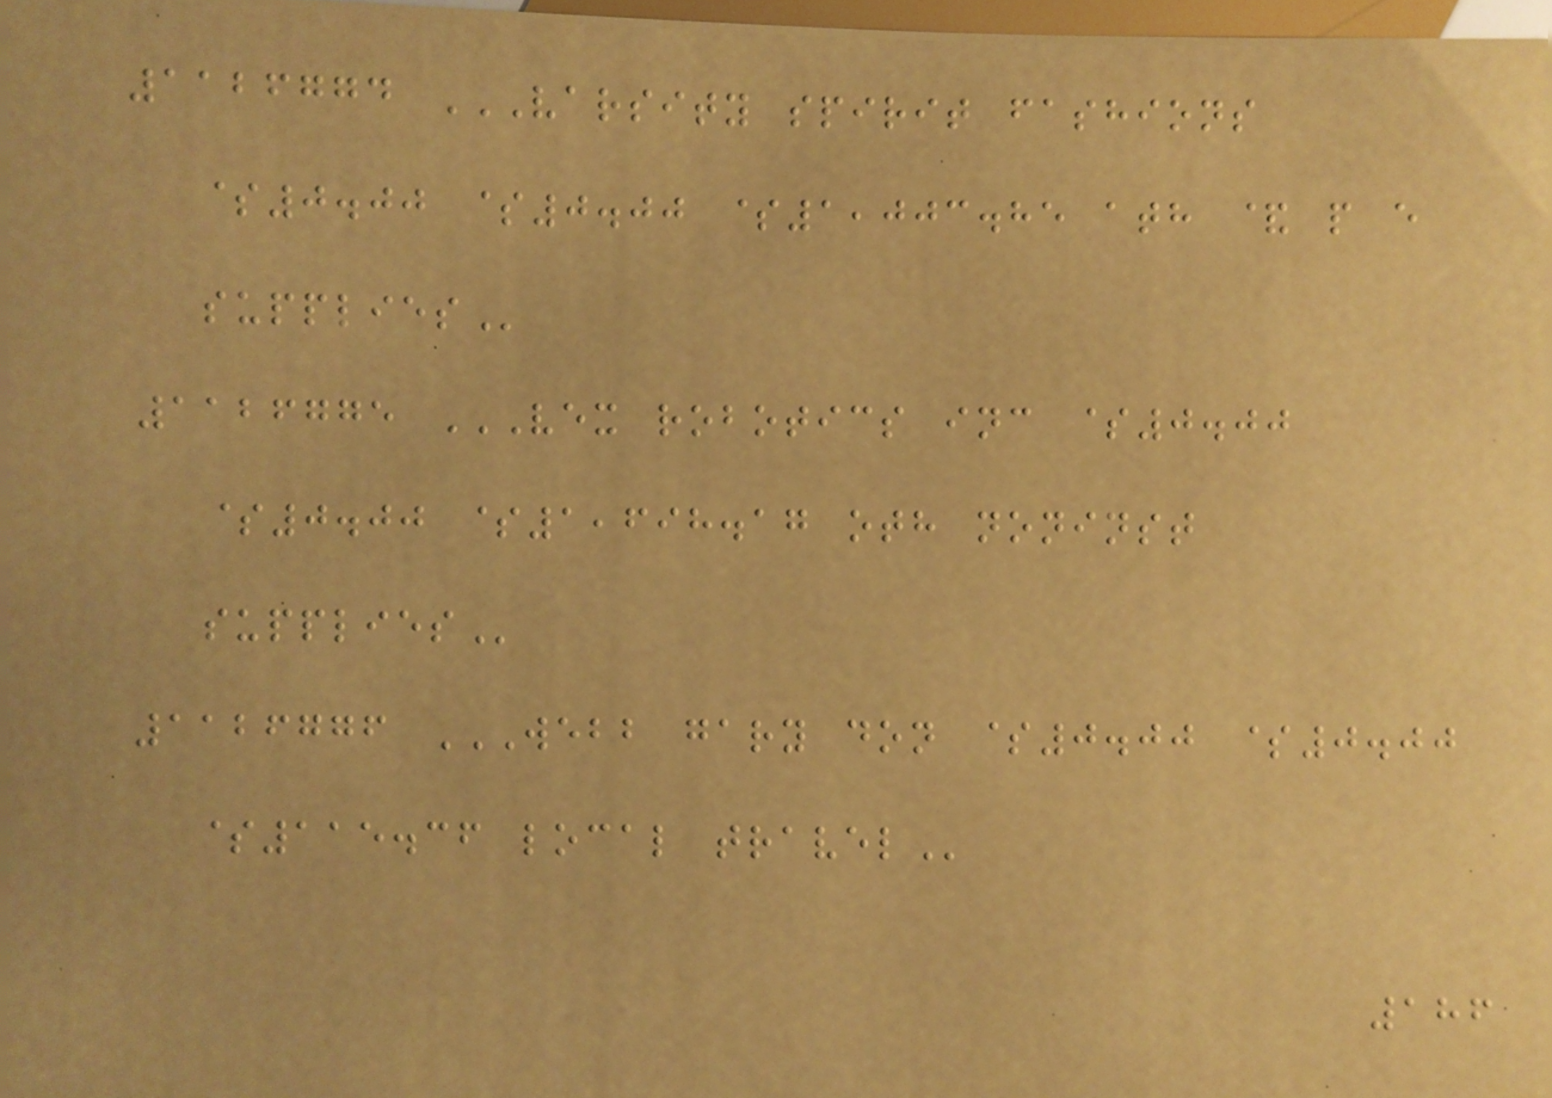1126774 VARSITY SPIRIT FASHIONS
$0.00 $0.00 $1,003.85 ATH & P E
SUPPLIES
1126775 VEX ROBOTICS INC $0.00
$0.00 $1,698.17 OTH NONINST
SUPPLIES
1126776 WEBB GARY DON $0.00 $0.00
$115.36 LOCAL TRAVEL
186
